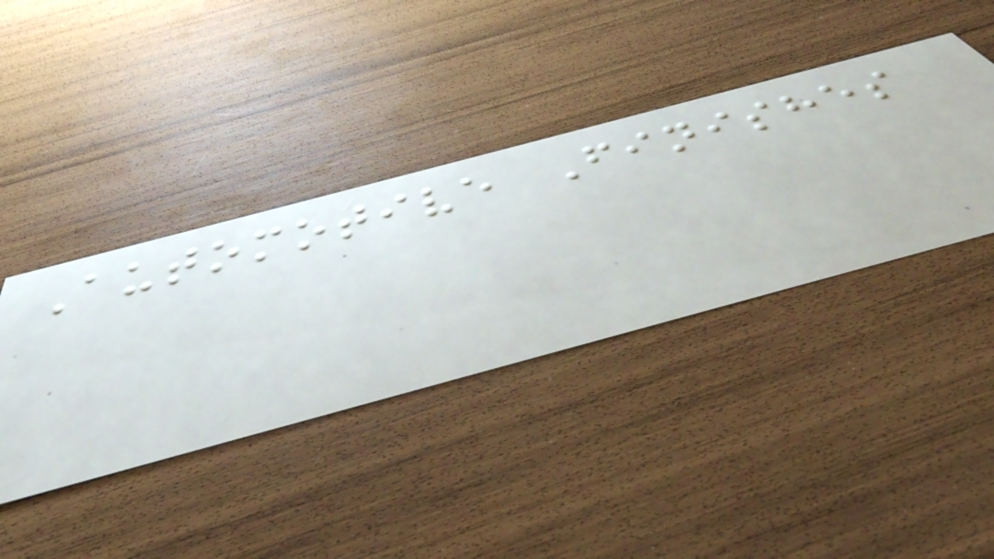Automotive Finishes
